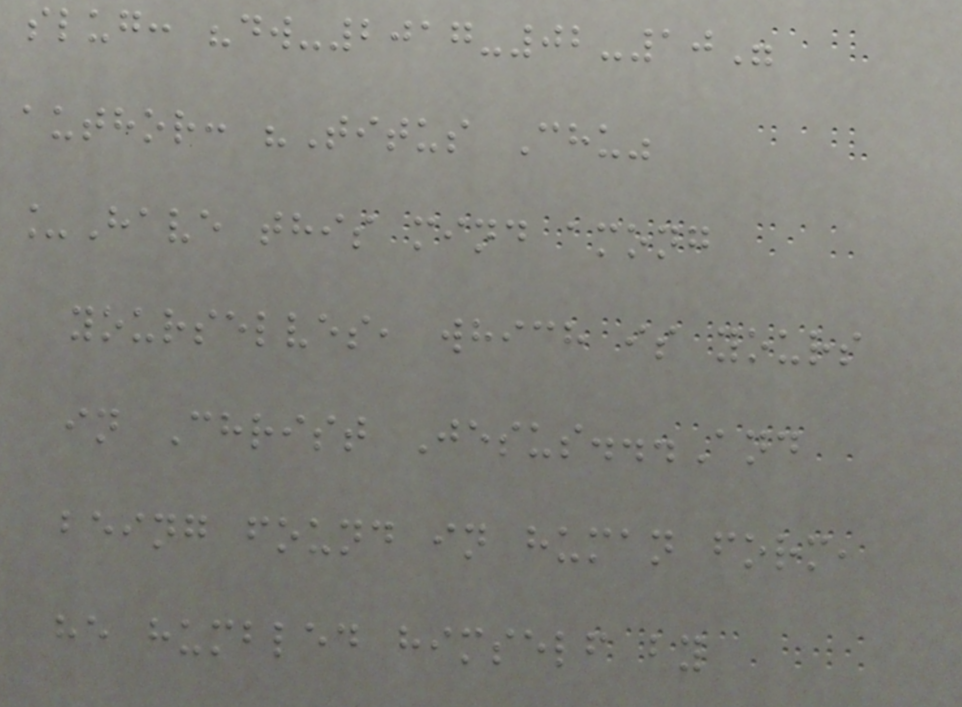slug: "dw-2017-02-10"
author: "Titus Chu"
_Have this mind among
yourselves, which is yours
in Christ Jesus...And
being found in human form,
he humbled himself by
